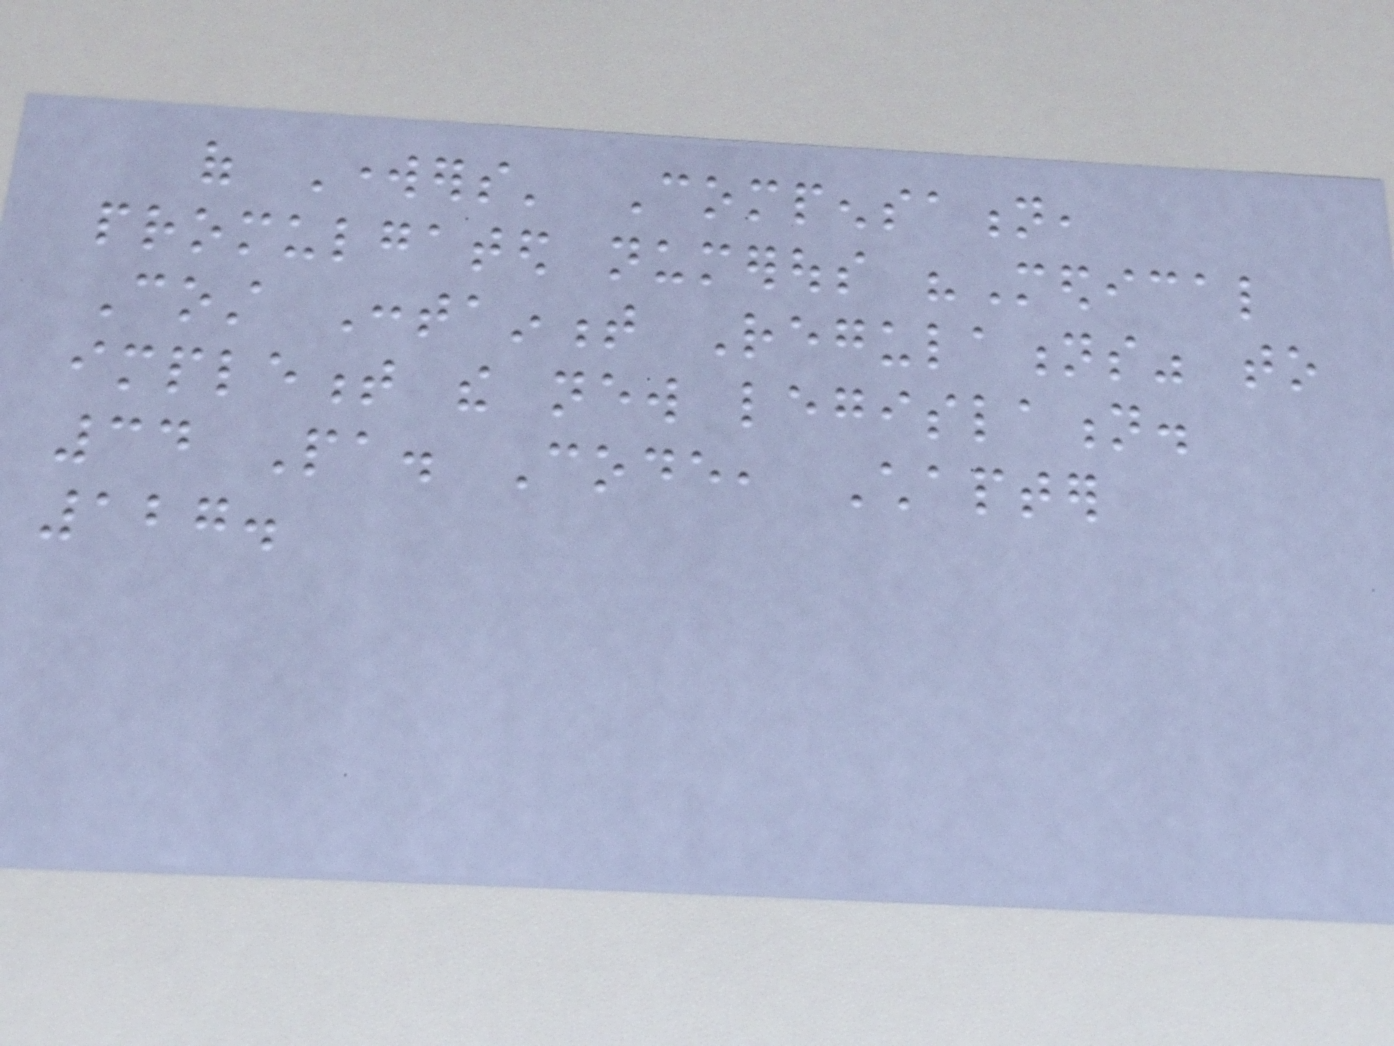of Workers' Compensation,
promulgated numerous "Medical
Cost Containment Regulations" to
implement the new legislation.
34 Pa. Code, Chapter
127.
